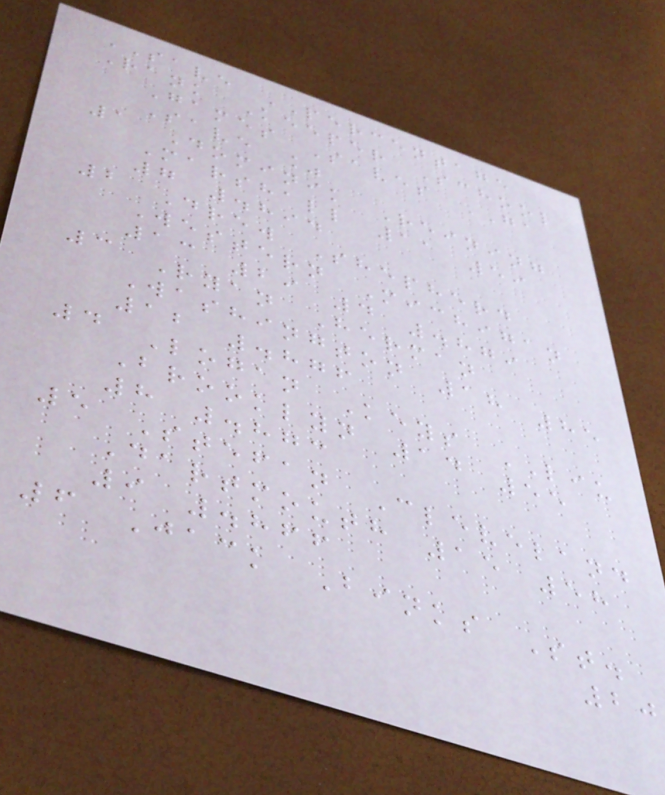SAVE PERCENTAGE
Rank Keeper School
Games Saves GA
Save %
1 Dominik Reining
Marshall 11 59
7 .894
2 Drew Shepherd
Western Michigan
13 29 4 .879
3 Ryan Herman
Washington 18 85
12 .876
4 Logan Keys LIU
Brooklyn 14 55
8 .873
5 Stefan Cleveland
Dartmouth 15 58
9 .866
6 Jack Binks St.
20
